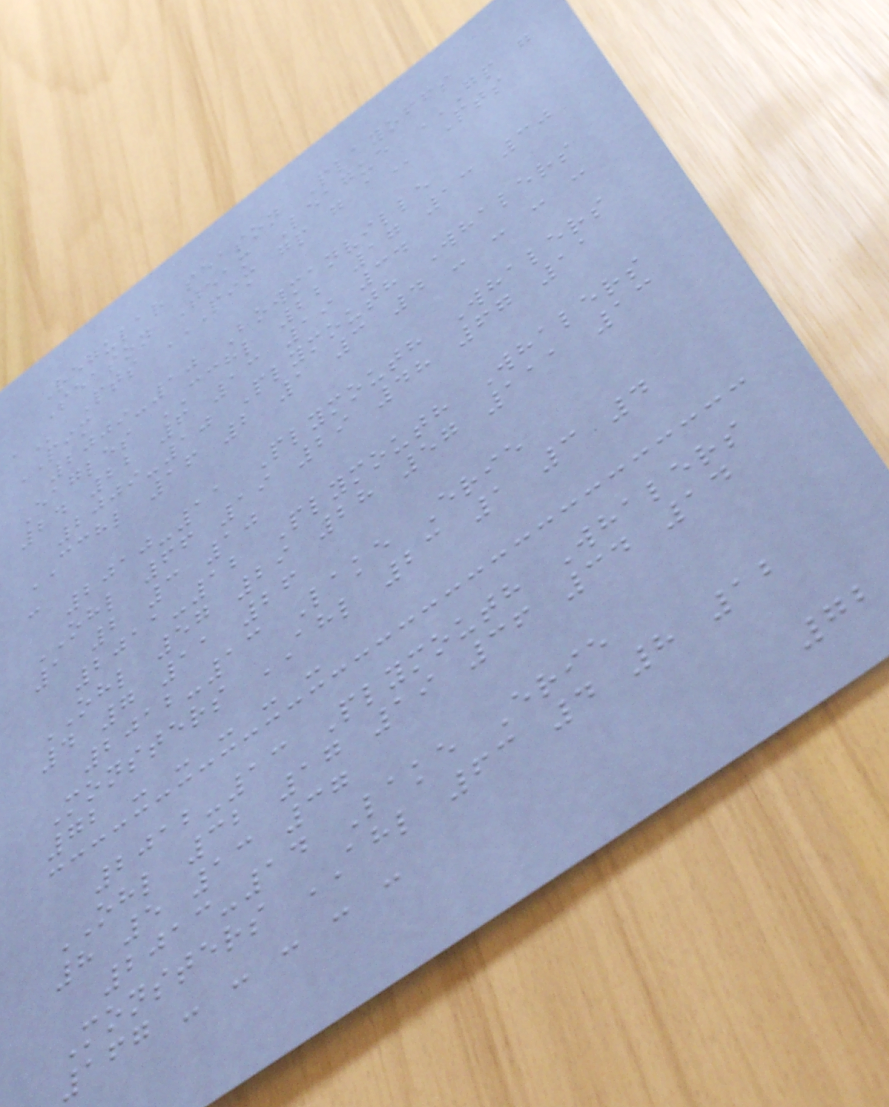Regular season Playoffs
Season Team League GP G
A Pts PIM GP G A Pts
PIM
2009-10 Bowmanville
Eagles CCHL 22 17 13 30
24 22 6 13 19 34
2009-10 Plymouth Whalers
CCHL 16 2 1 3 4 - - - -
-
2010-11 Plymouth Whalers
OHL 66 19 29 48 67 11
1 2 3 10
2011-12 Plymouth Whalers
OHL 57 29 28 57 111 13
4 7 11 26
2012-13 Lake Erie
Monsters AHL 23 1 3 4
72 - - - - -
2012-13 Plymouth Whalers
OHL 32 17 19 36 34 14
8 5 13 37
2013-14 Lake Erie
Monsters AHL 63 4 8 12
167 - - - - -
72
